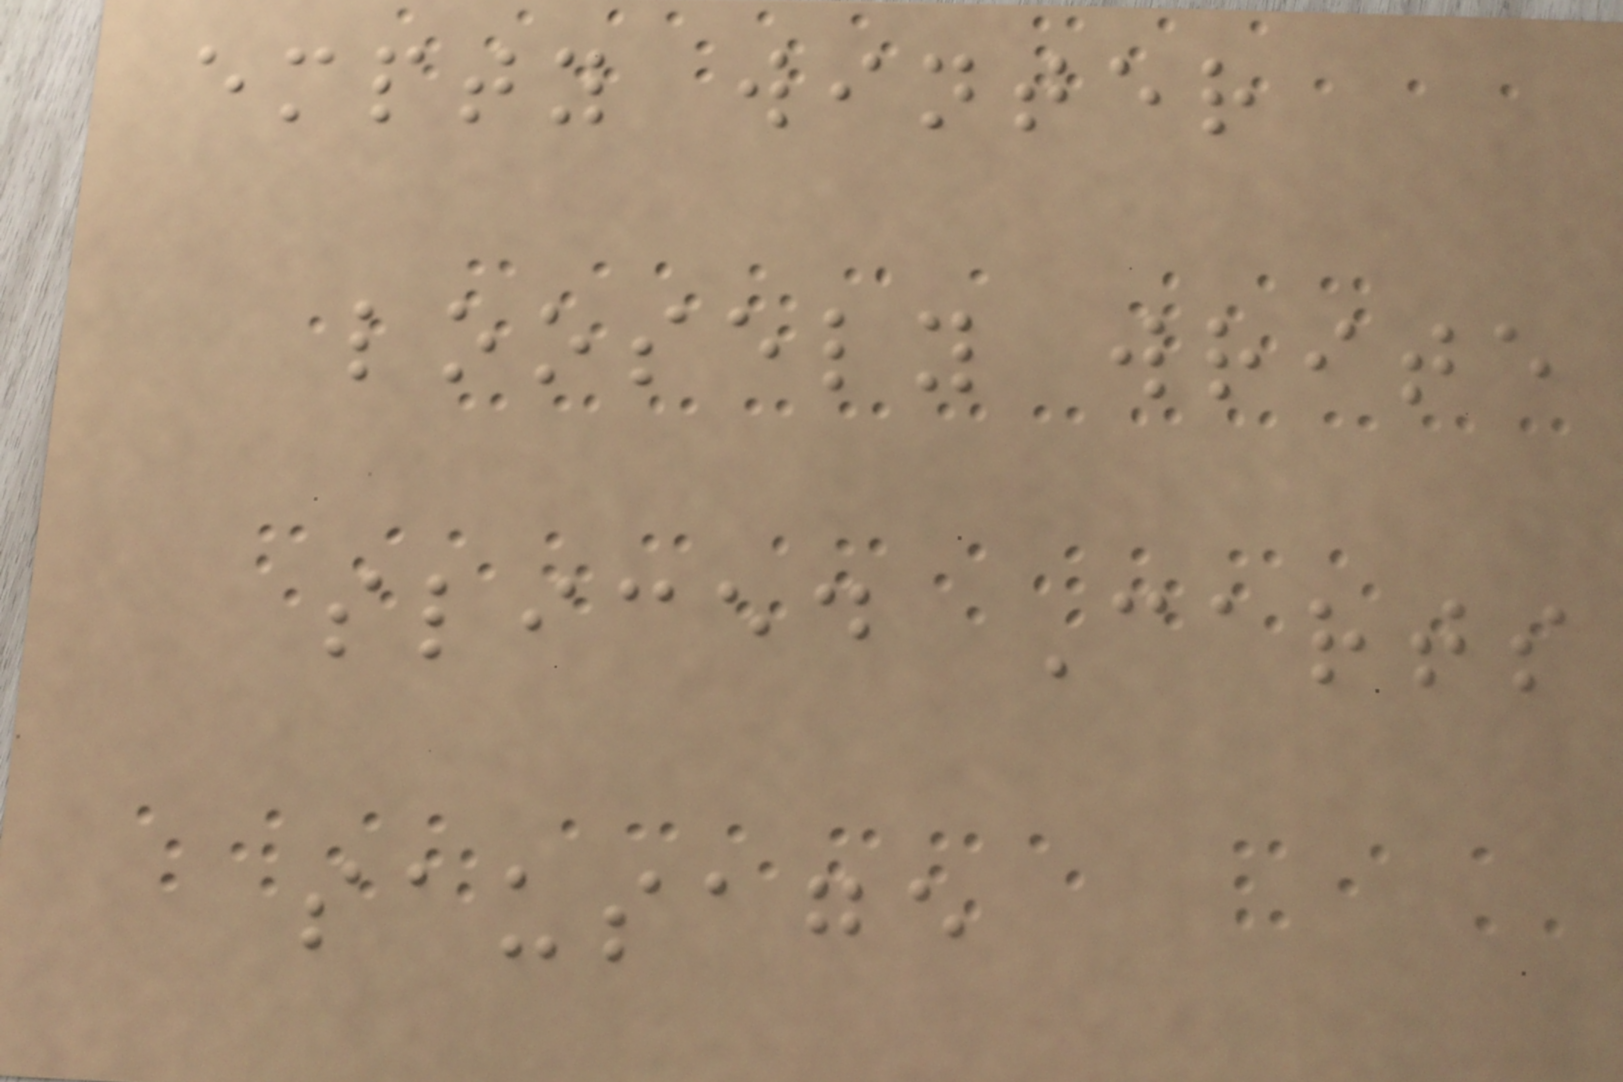empty winter
loosely write
sliced Carts
sausage
